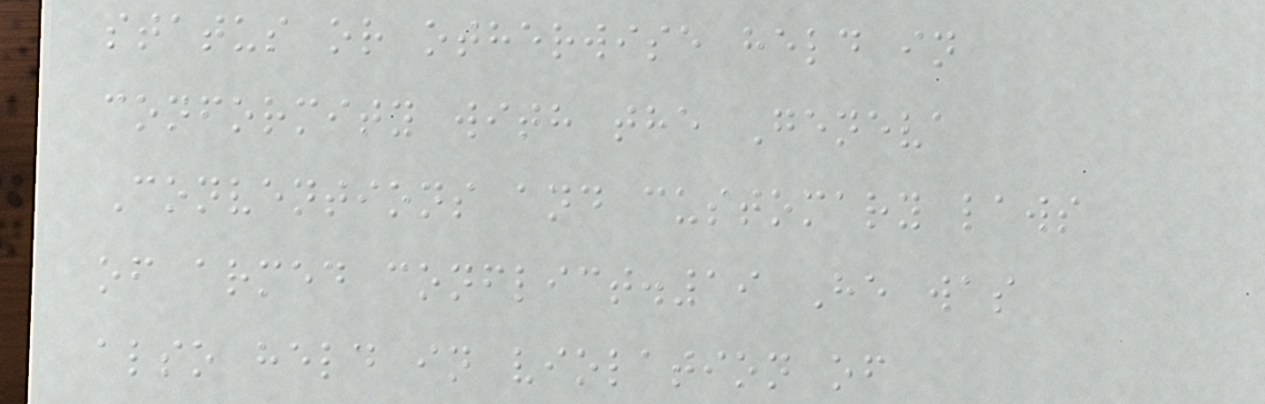status or otherwise held in
conformity with the Geneva
Conventions and customary laws
of armed conflict.19 He was
also held in violation of
